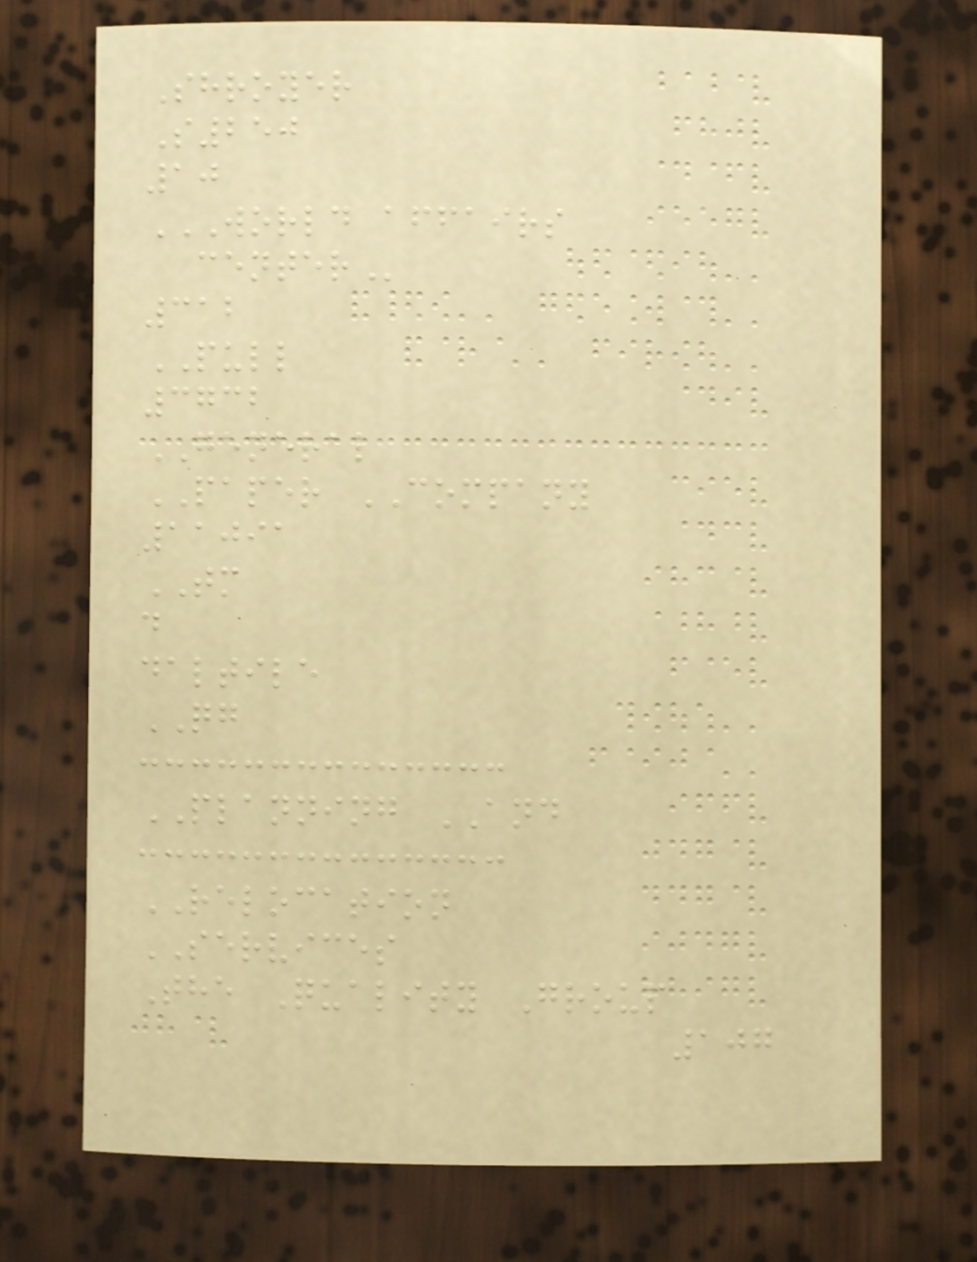Shroyer
S250
10
WORLD AFFAIRS
CENTER
312
PULL
3732
GENERAL
PAPER COMPANY
11091
TM
d
daltile
QG
PLANNING AND
RELOCATION
SERVICES
The Quality Group
107
